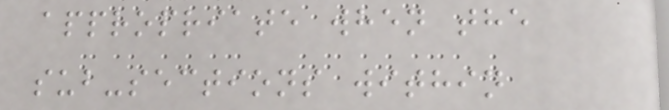appropriate when the
sub-sections within
